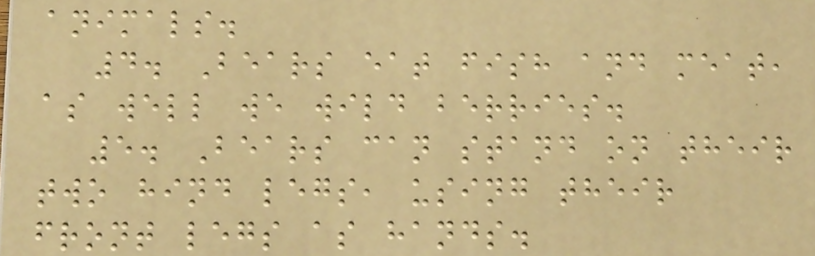animals.
4. Bears eat fish and meat,
as well we wild berries.
5. Bears can stand on their
two hind legs, using their
front legs as hands.
